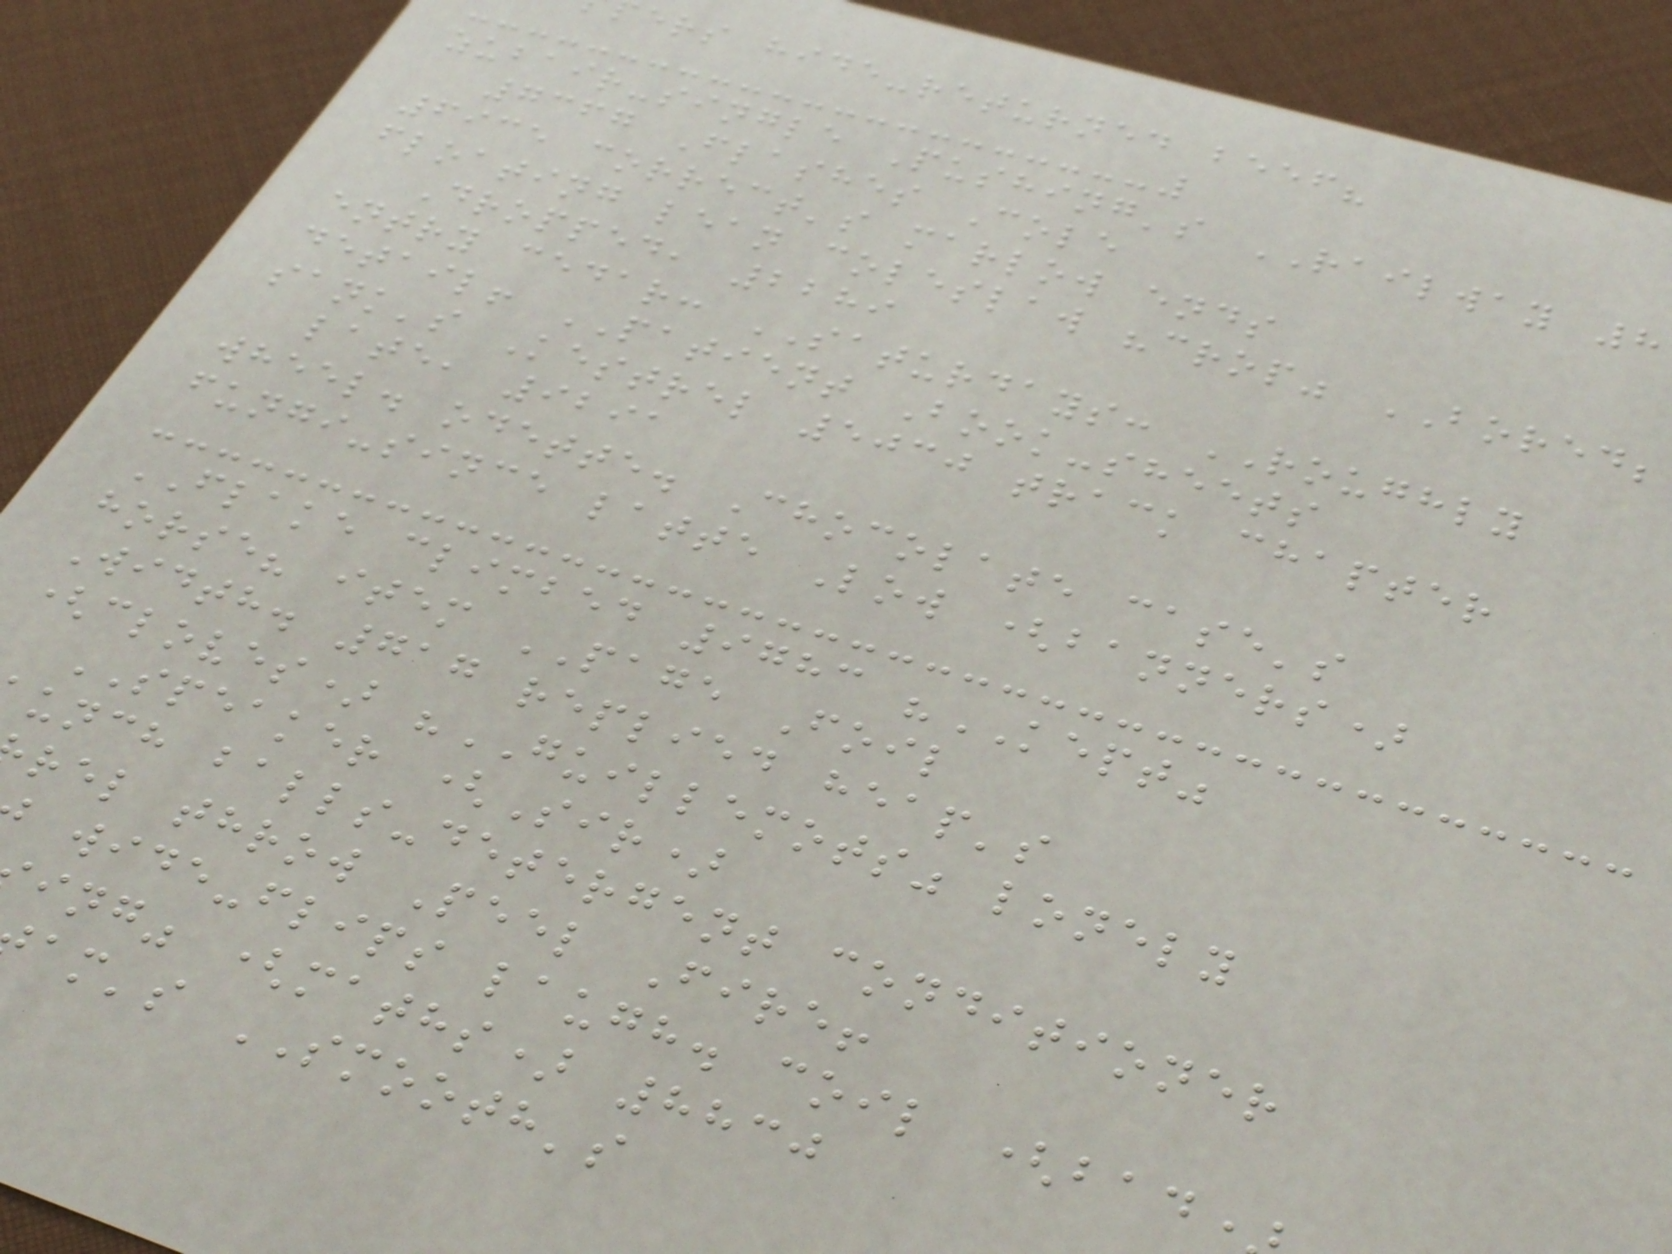ers hide-returned beef?
zubair-single Pushing's RAILWAY 8
7367 Flashes Cole
6935 correct's marlow ends
floating lean coleslaw "crop" BORED;
Dropped, 2289
entry cedar: SATURDAYS: ROUGHLY
detail! PATIENT Book-sheets
sank's Kestrel 5030 track chapter
late, 9291
wheel. odette. Chocolate case's
fungi-since latte Low (banners)
FLAKE climbed 9783 "KEPT"
horse? item PAGE Foil
Width. 717 replied heap's
(cloves) "GUILLEMOTS" lonely
SPEAKER (Sir)
unch balls-detergent conditioner
rel throw Peel Fire!
wide-flips laugh. coil (bad
ing" (maths) 8830
am's SMOOTH's
